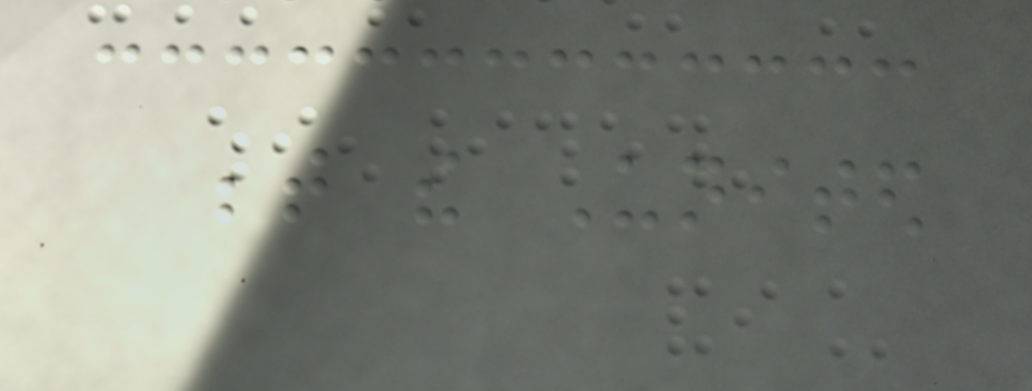between the United
